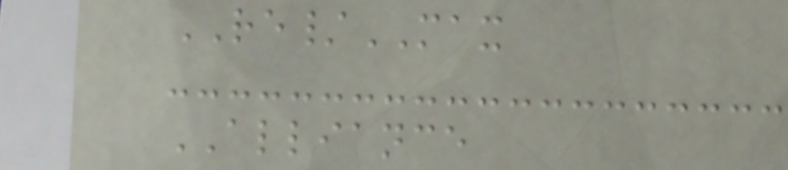RE/MAX
ALLIANCE
